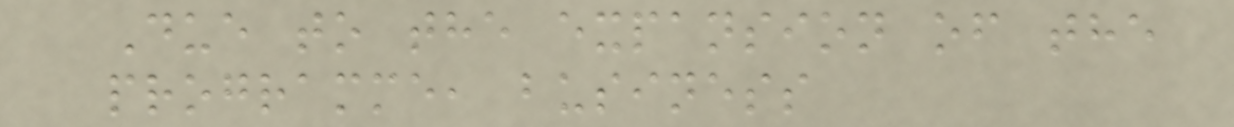Due to the expansion of the
programme, business
